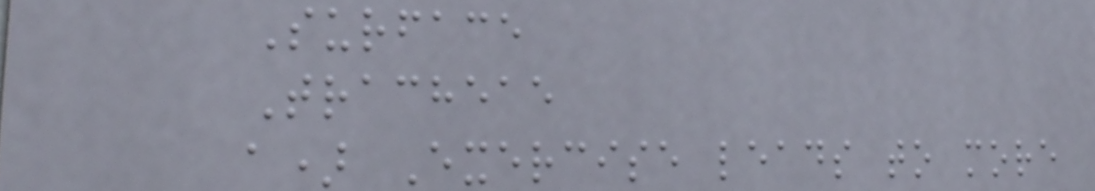Surface
Tracheae
a) Exercise leads to more
